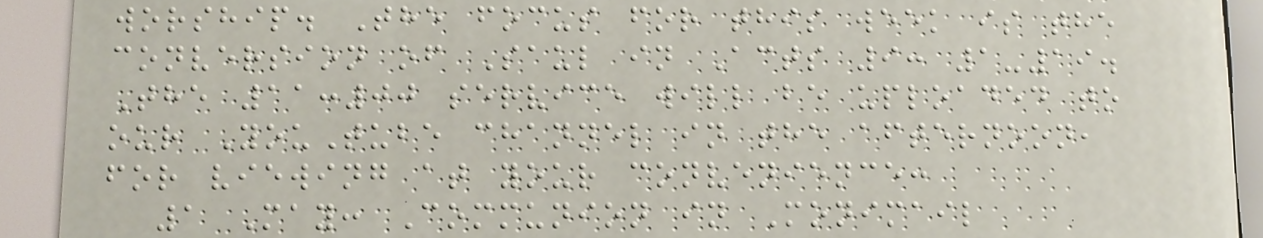worship. The focus for this week is the
conversion of Saul in Acts 9: 1-19.
The 11:00 service will be uploaded to
our YouTube channel in the afternoon,
for viewing at your convenience:
1 May: Communion in Monimail
